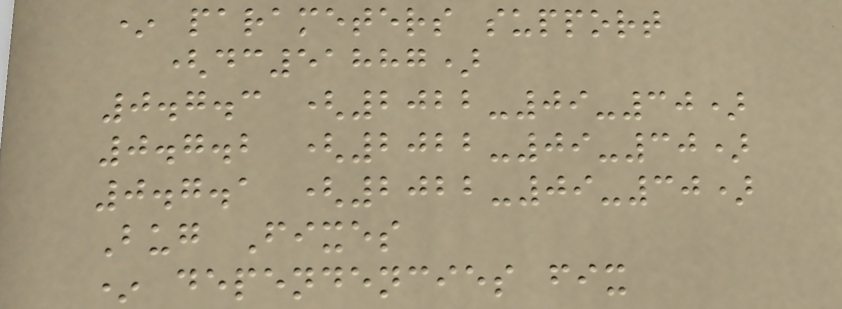* parameters support
(dc51887)
0.7.3 (2022-09-30)
0.7.2 (2022-09-30)
0.7.1 (2022-09-30)
Bug Fixes
* dependencies fix
